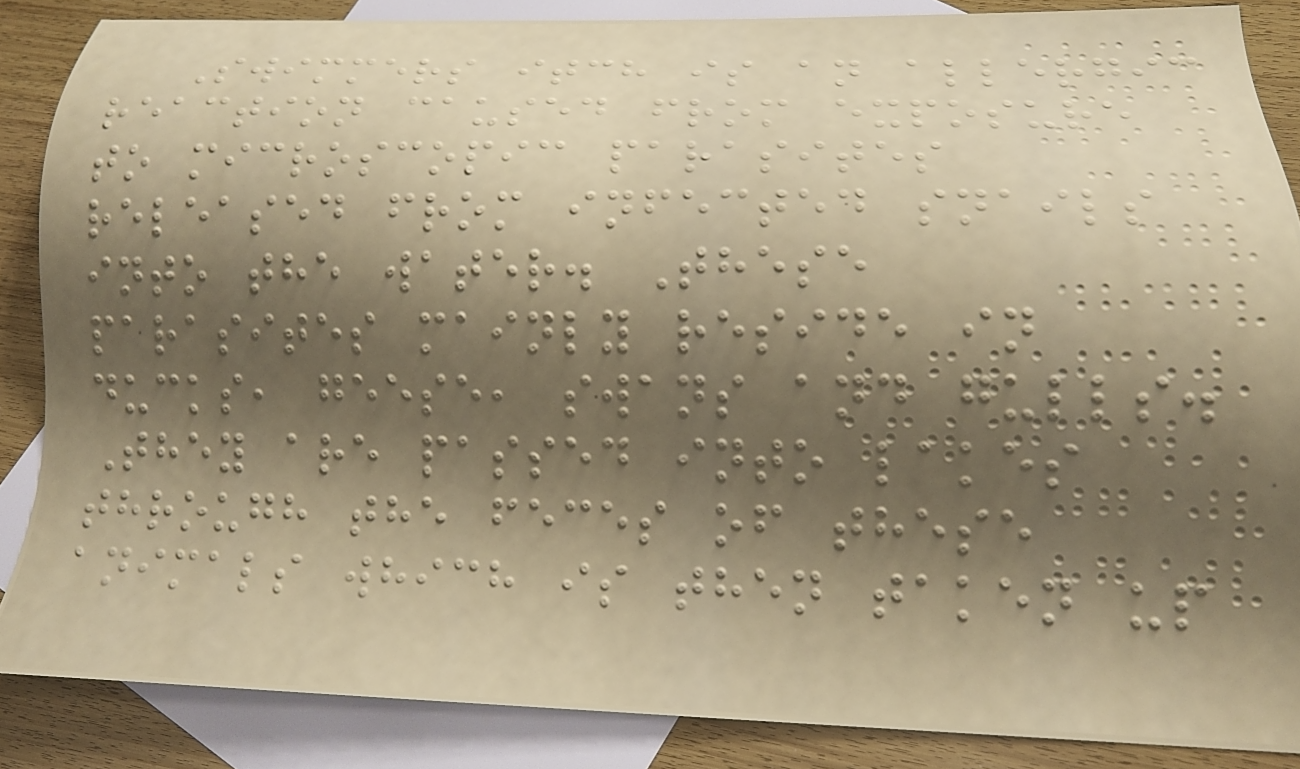Swimmers itch is an allergic
reaction caused from exposure
to microscopic parasites
released from infected snails
into the water. These
parasites mainly reside in
ducks, geese, swans and gulls.
They are passed into lakes
through the feces of these
animals which is then taken up
